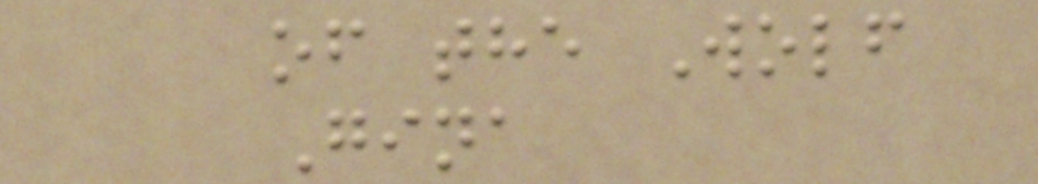of the Wolf
Gina
